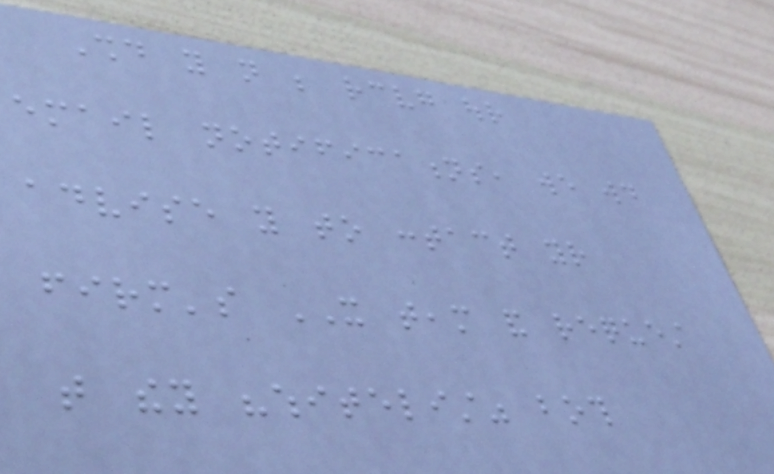Should you not be receiving our
email notifications, we would
advise you to contact your
firm's IT team and request
that they "whitelist" both
